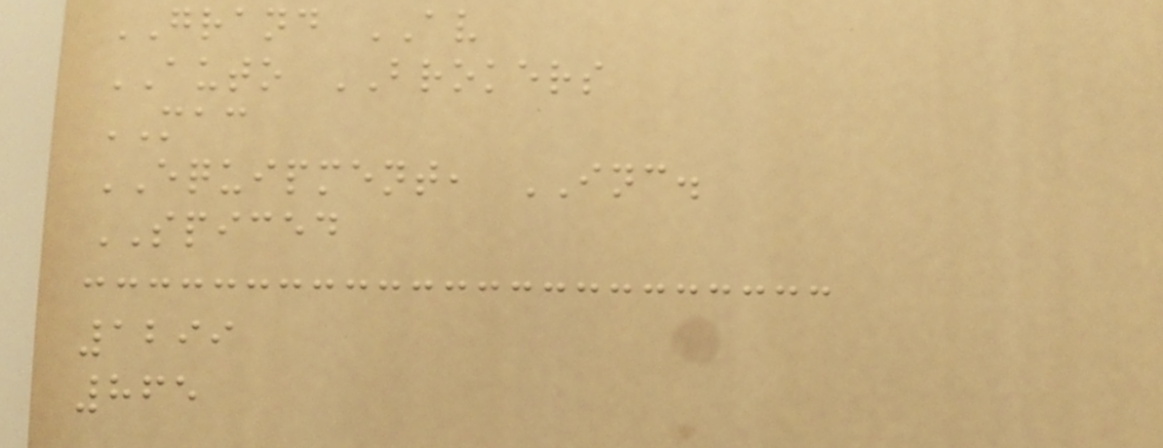GRAND AV
AUTO BROKERS
MAC
EQUIPMENT, INC.
SPICED
1299
865
